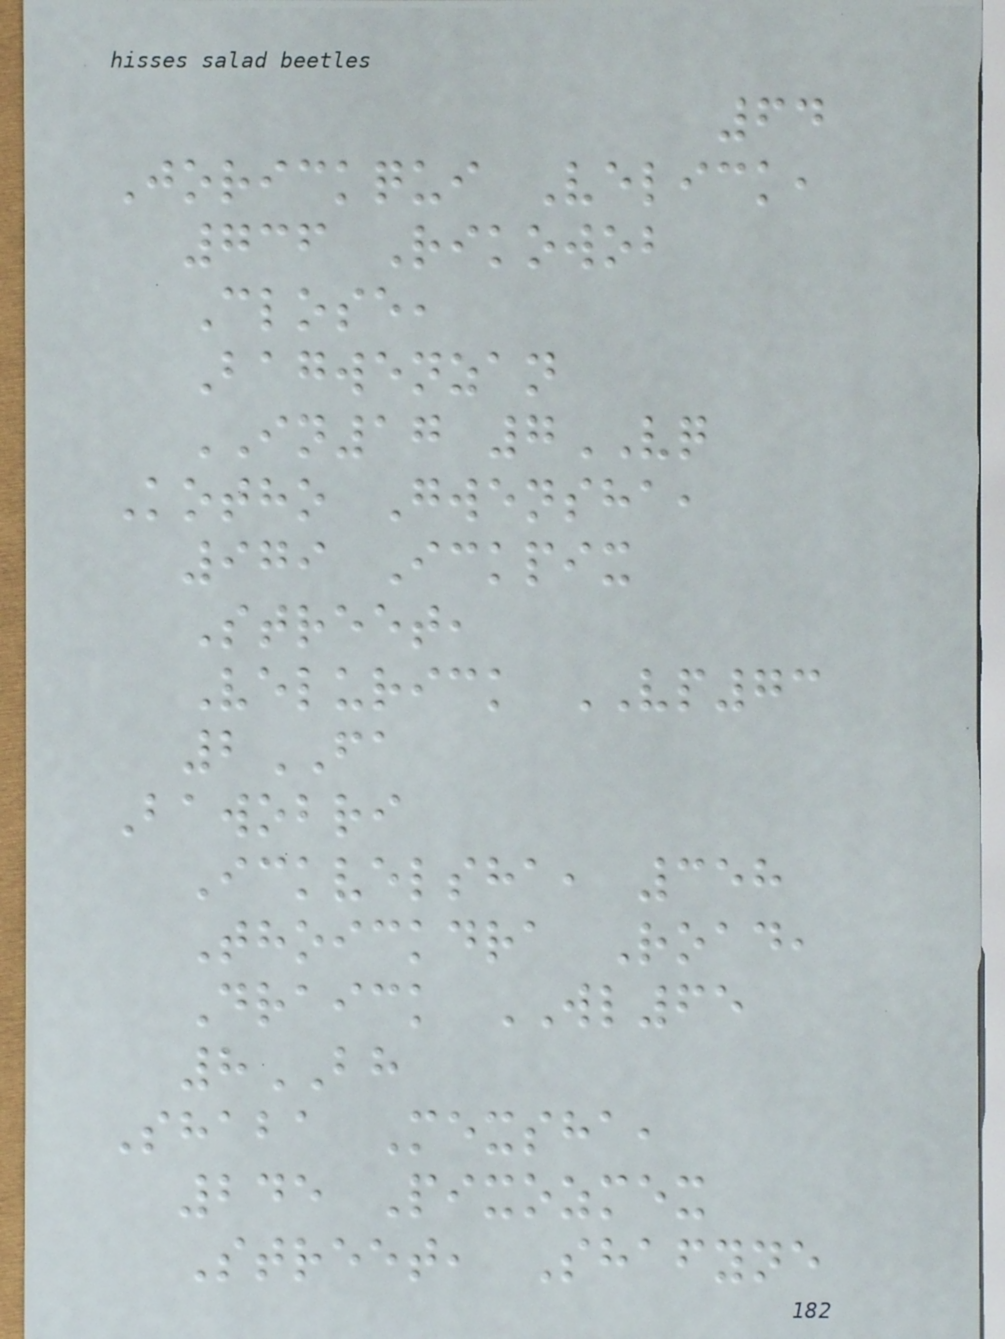64
Jorickqui Velick,
736 Rikowob
Close,
Bagwenzan
IN17 7VQ
Kotho Gwensha,
979 Ickpix
Street,
Velurick VP73
2FA
Bawobri
Ickvelsha, 358
Thoickdra Road,
Draick WL65
8BH
Shaba Mexsha,
245 Pixozmex
Street, Shafyne
